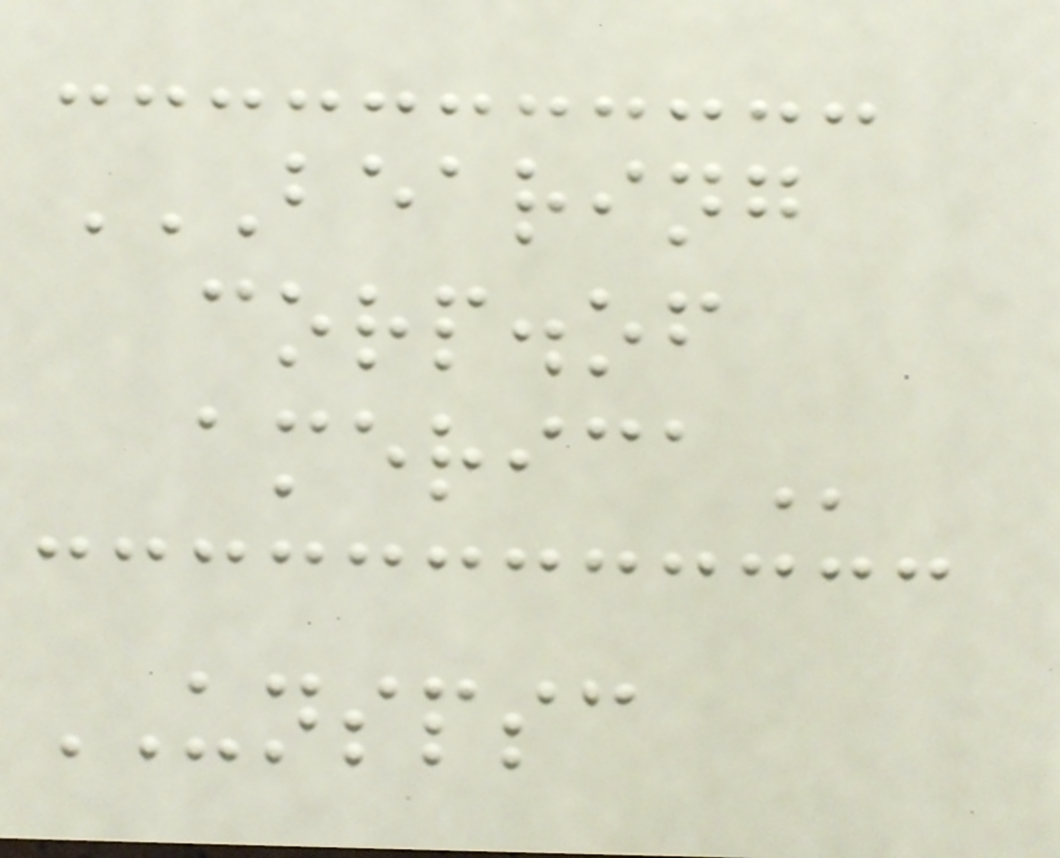BEARING
CORP.OF
AMERICA
UNSPSC
